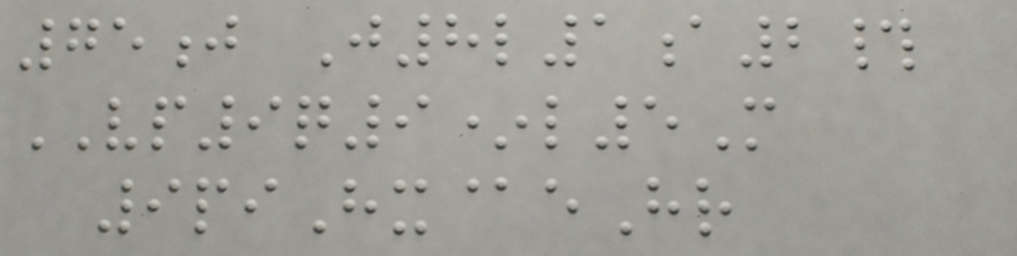75j J8l1a2#
VP9q9*l5M
9piHx@eHr
